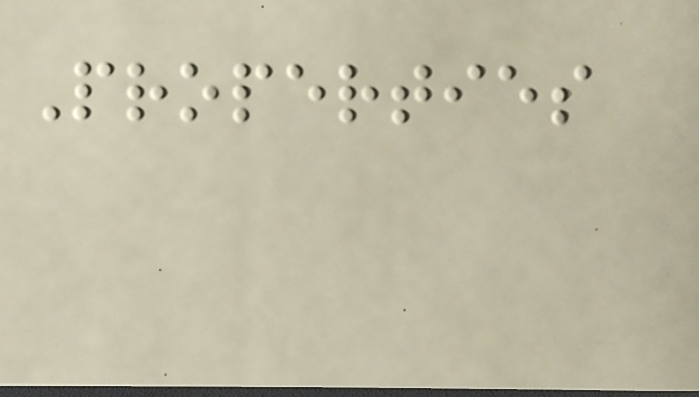Properties
